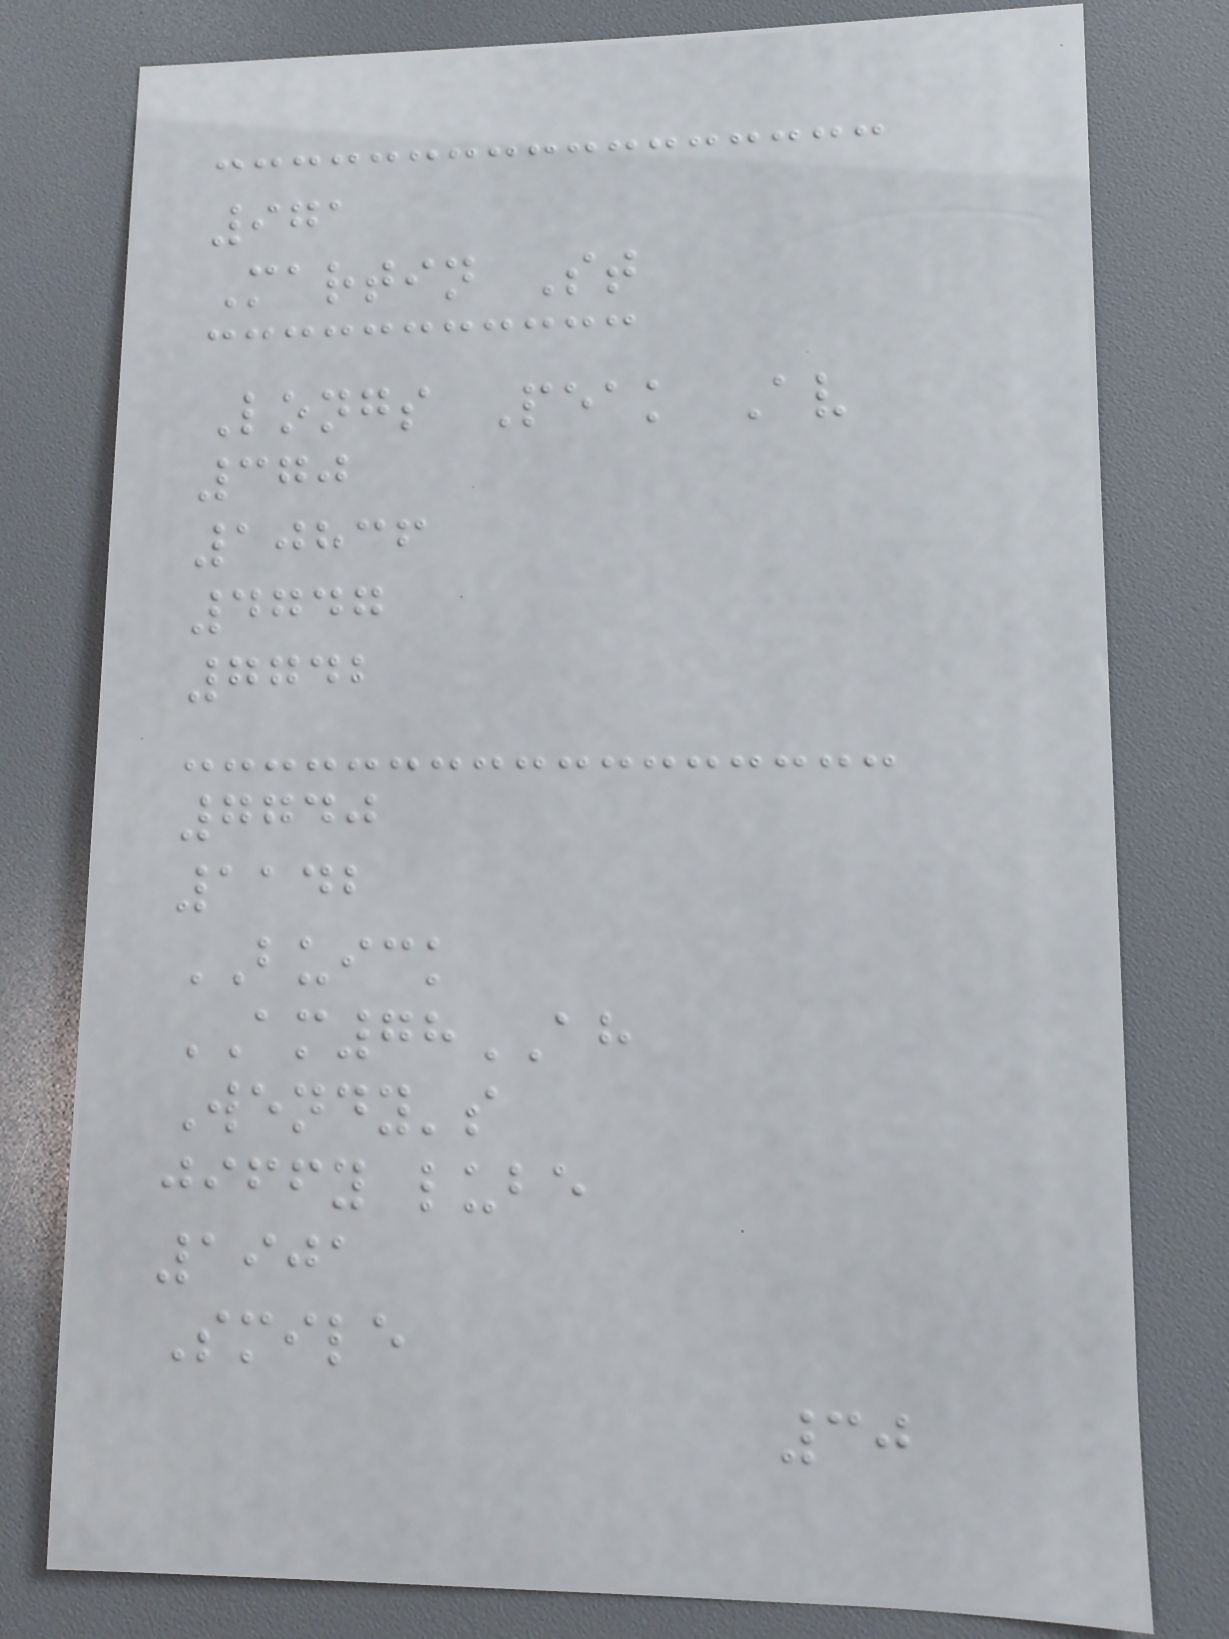971
Martin St
Longs Peak Av
370
10836
4747
7742
7740
1142
BUICK
AM78AH
Wendy's
jiffy lube
1901
Smile
30
